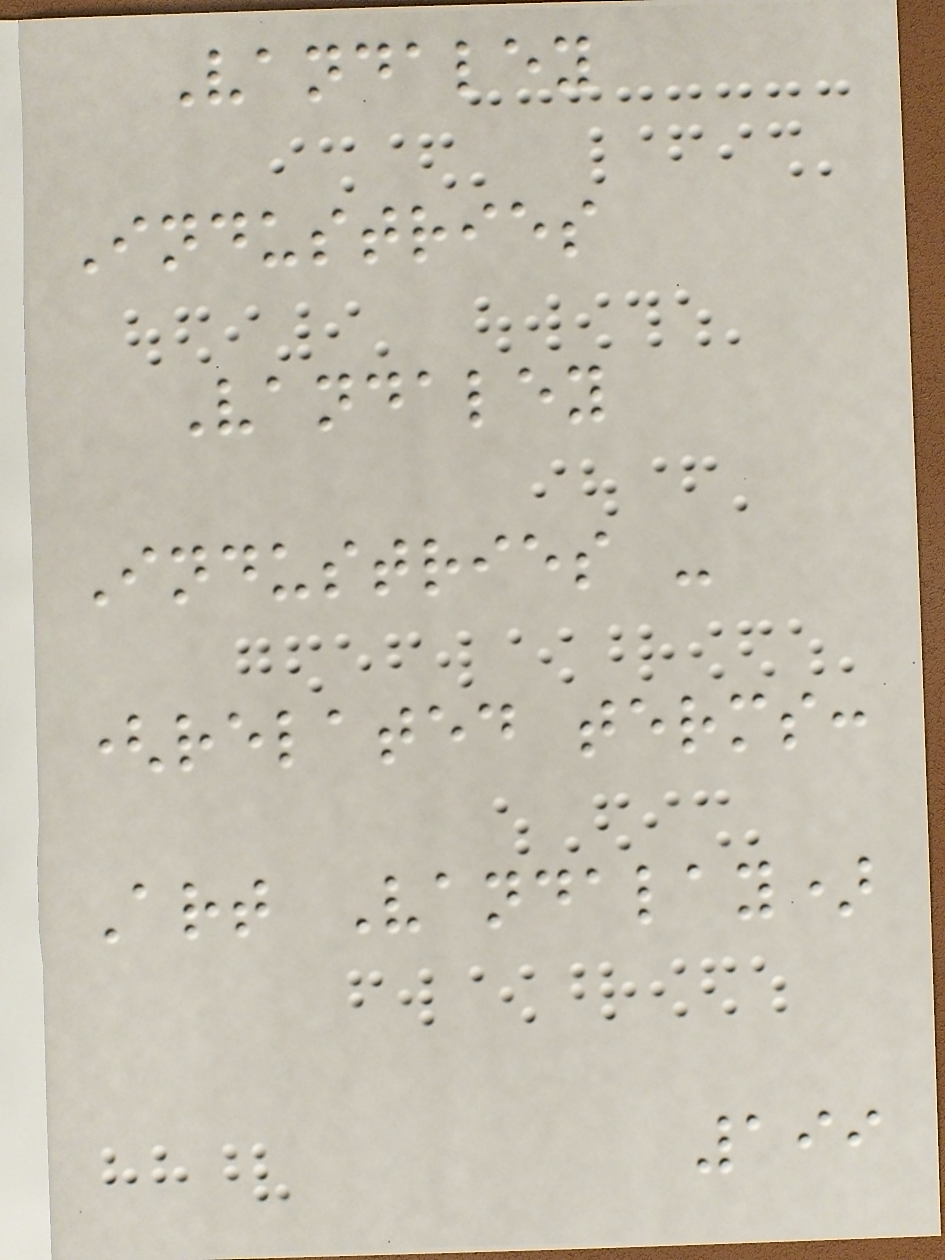Vandaley
Industries
Vandaley
Industries -
(related terms:
Art Vandalay)
199
